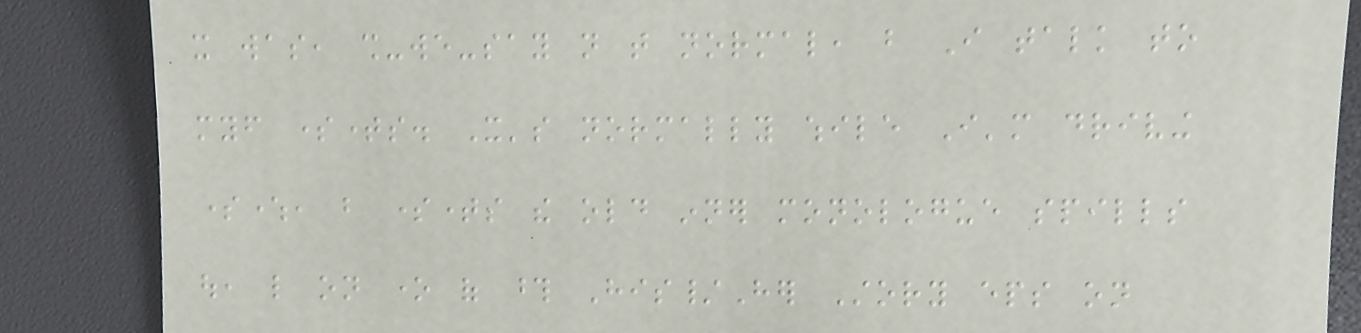it was, shall-we-say not that normal, but I talk to
myself sometimes. It's normally while I'm driving
somewhere, but sometimes the old inner monologue spills
out, like on one of those His/Her Story eps on
